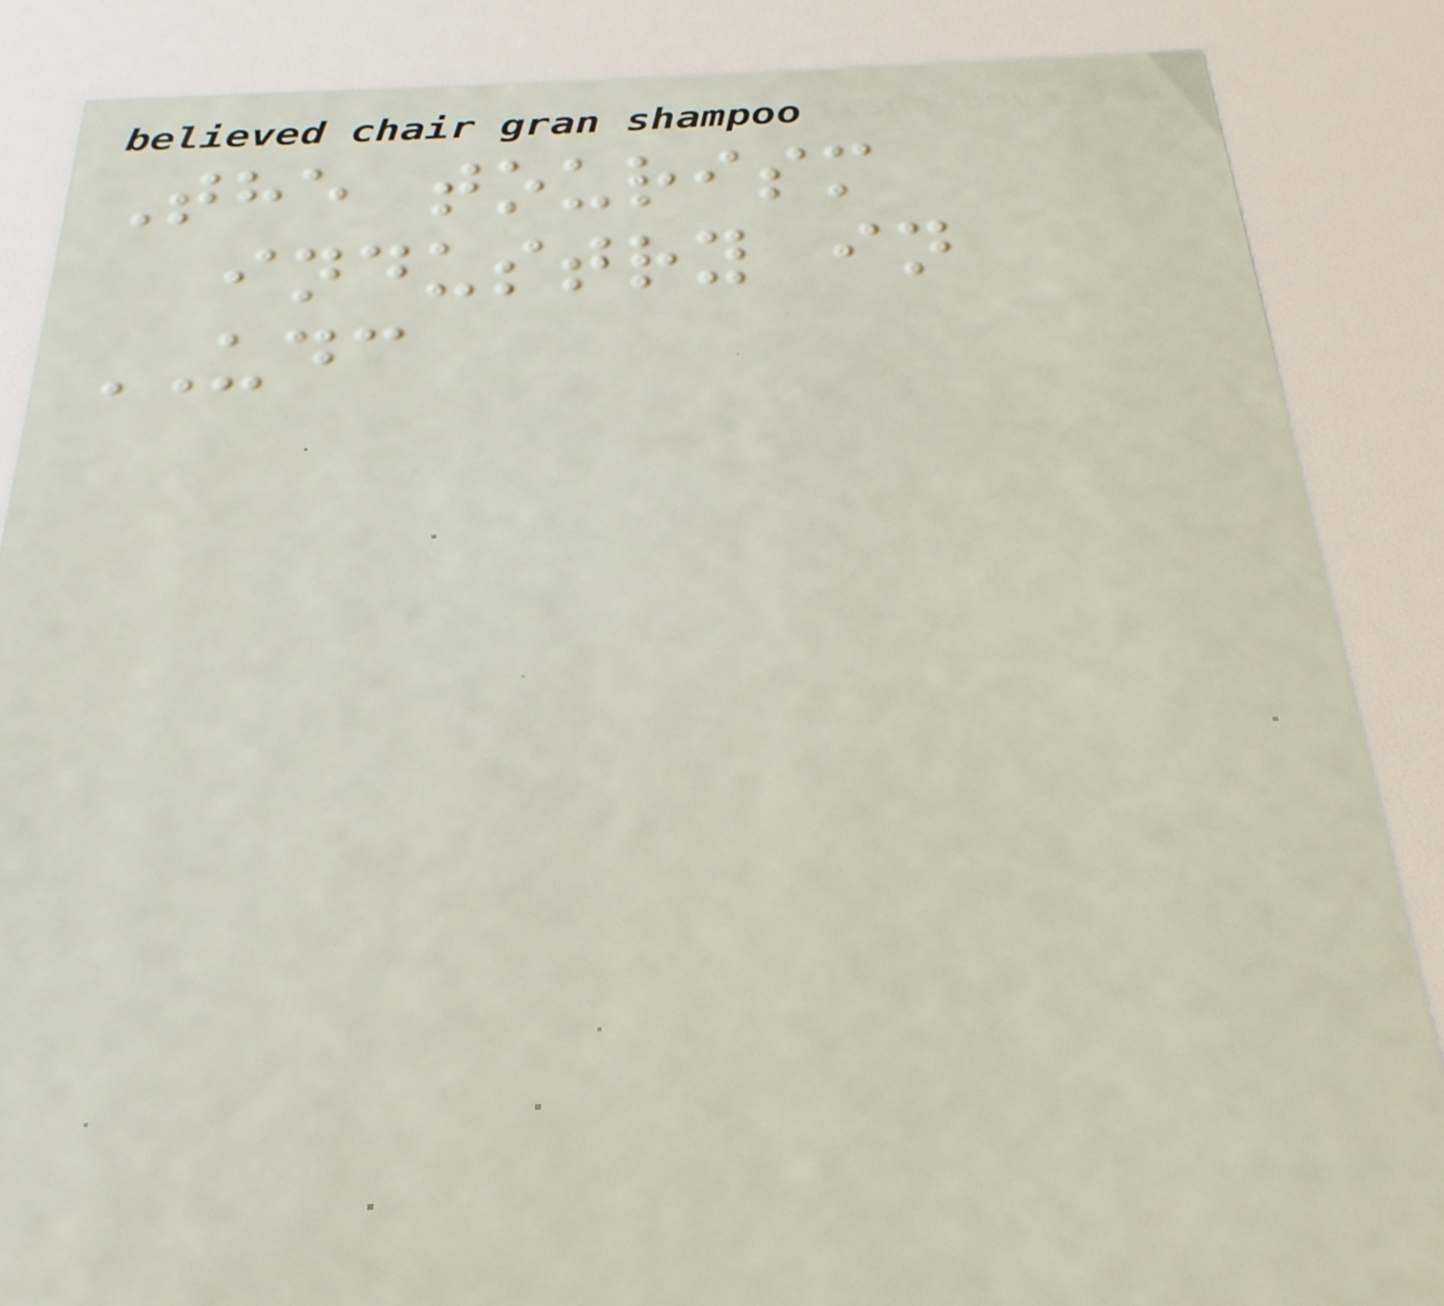The tourism
industry in
UDC
